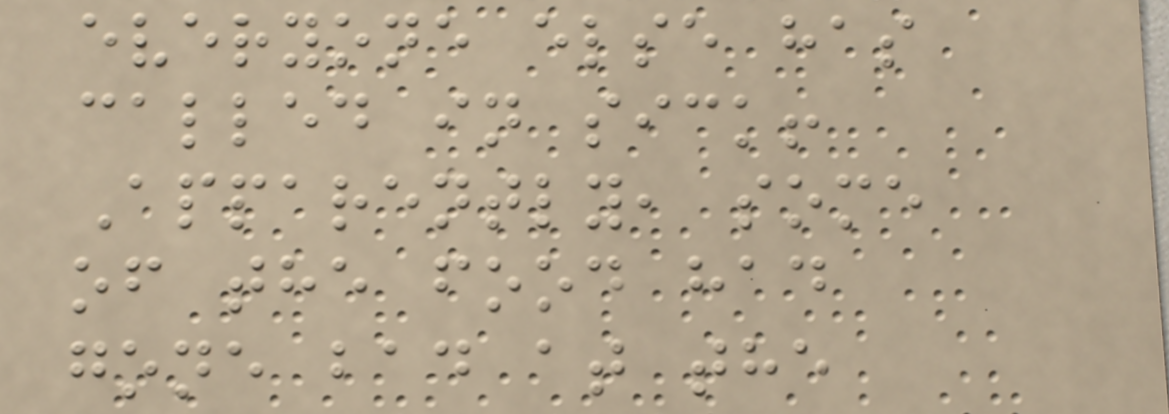everyone else has
called in sick!
Apparently, some
of the food had
gone bad at the
